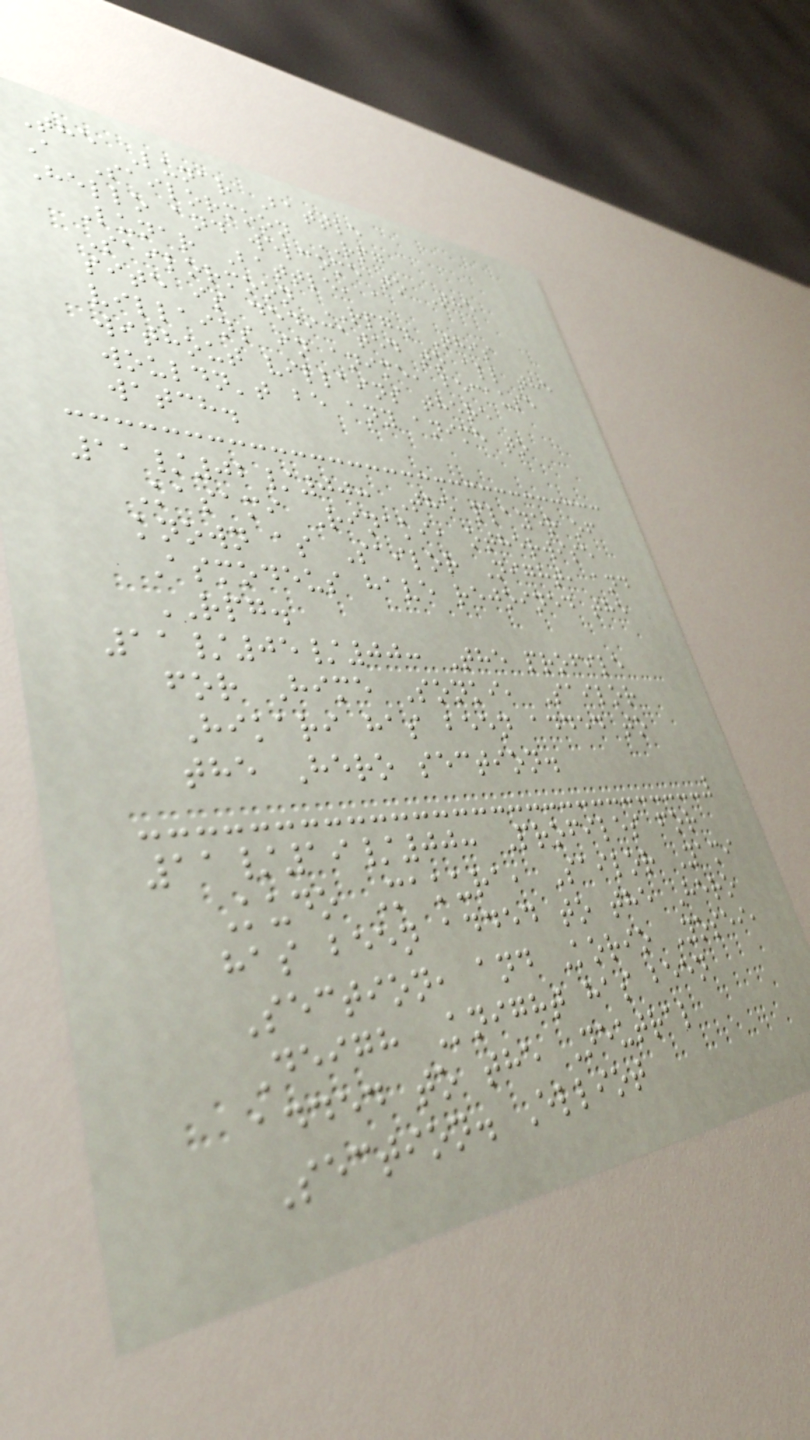The Lunar Battle
A Sailormoon RPG
Hello and welcome to The
Lunar Battle, a
Sailormoon RPG. This
site is dedicated to all the
villains in anime, because
without villains there
wouldn't be any anime to
watch.
11/02/00: The player of
Kasami Rinaki, otherwise
known as Sailor Night, and
Asmodeus have rejoined the
RPG.
11/05/00: The profile
for Hime Sonki, Sailor
Hikari has been added to
the Hero section.
11/19/00: Profiles for
Kudo Makura, Sailor Yami
has been added to the Hero
Section, and Korio Yosei,
Deigh Knight has been
added to the Neutral
Section. Elliot
